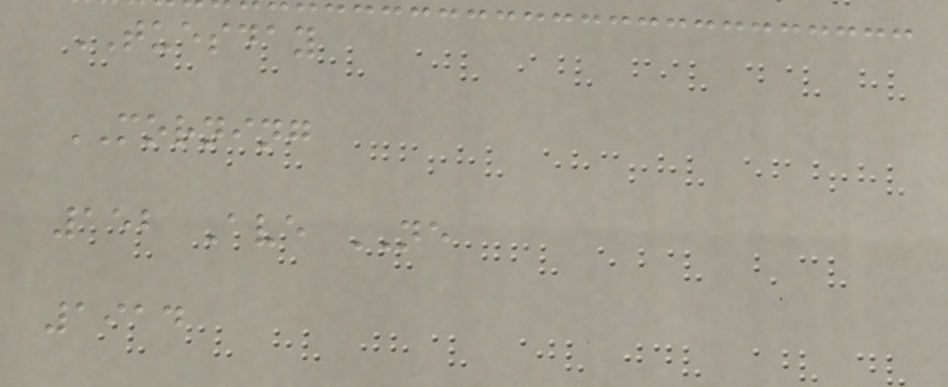TUESDAY
MORNING
152 Ave NE
1914
